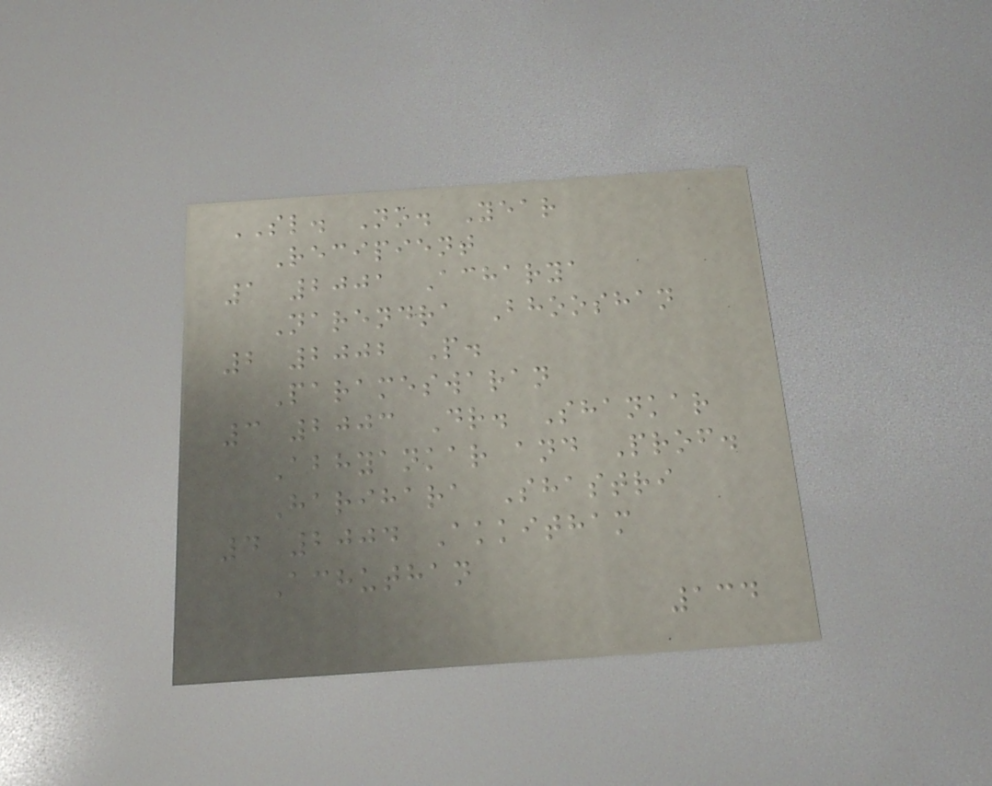SL. No. Year
Recipient
1 2001 Acharya
Narendra Bhooshan
2 2002 P.
Parameswaran
3 2003 Dr. Shankar
Abhyankar and Prof.
Harihara Shastri
4 2004 Akkitham
Achuthan
134
